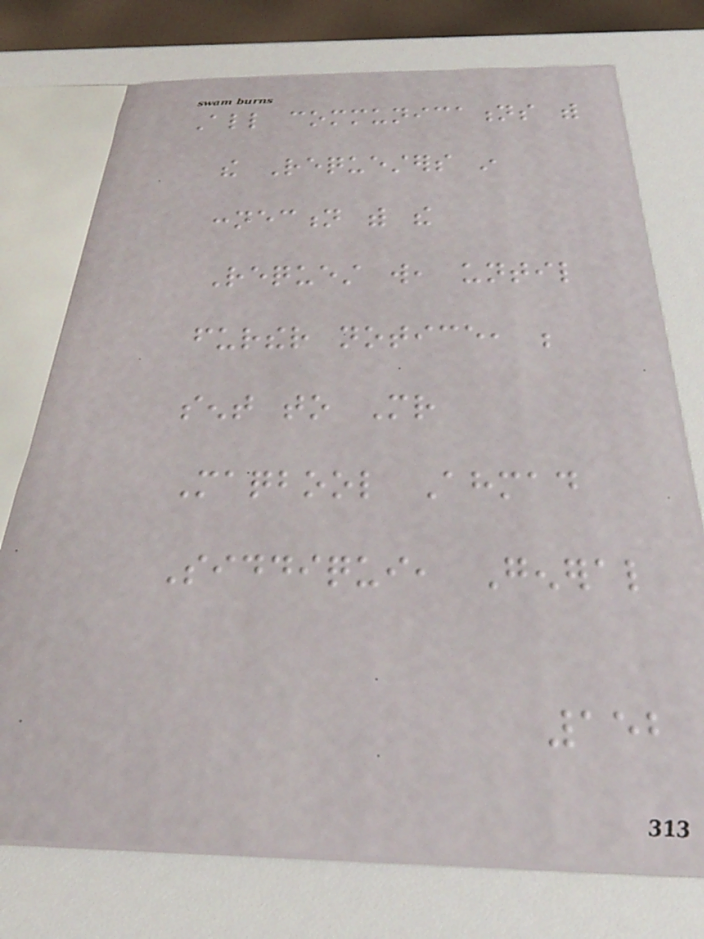All communications with
the Requesters in
connection with the
Request will, until
further notice, be
sent to Mr
Maqbool Ahmad
Siddiqui, General
152
